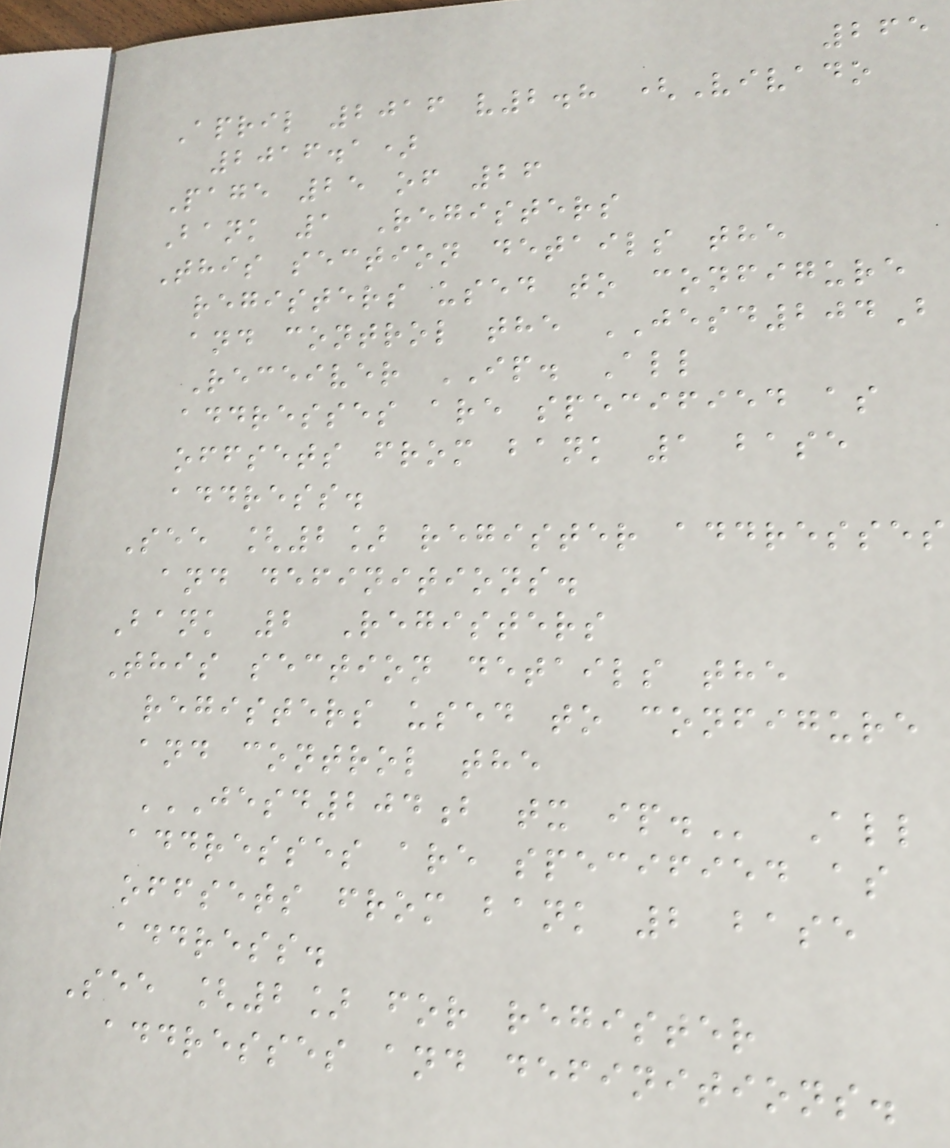265
April 2016 v2.8 (Vivado
2016.1)
Page 25 of 26
Bank 1 Registers
This section details the
registers used to configure
and control the JESD204B
Receiver IP. All
addresses are specified as
offsets from bank 1 base
address.
See [2] register addresses
and definitions.
Bank 2 Registers
This section details the
registers used to configure
and control the
JESD204B TX IP. All
addresses are specified as
offsets from bank 2 base
address.
See [2] for register
addresses and definitions.
